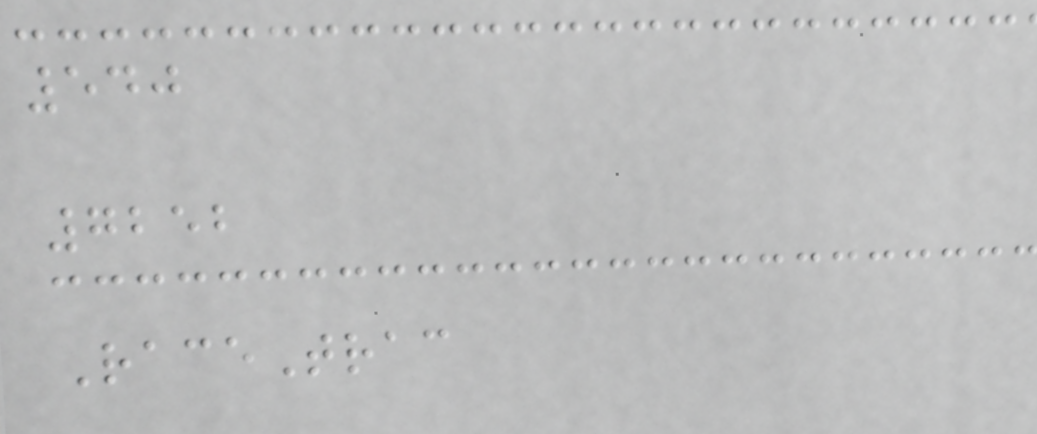540
7252
RaceTrac
